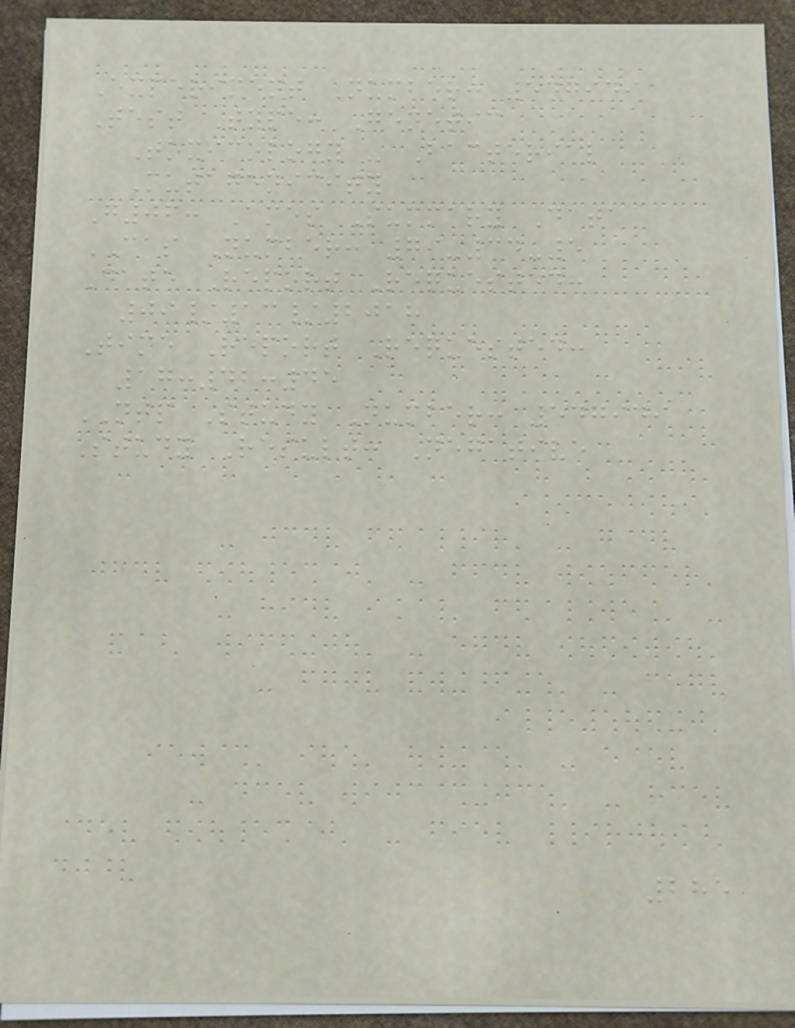Experiment Number: 547949
Test Type: Genetic
Toxicology - Bacterial
Mutagenicity
G06: Ames Summary Data
CAS Number: 79-34-5
Date Report Requested:
09/13/2018
Time Report Requested:
17:42:45
NTP Study Number: 547949
Study Result: Negative
285
